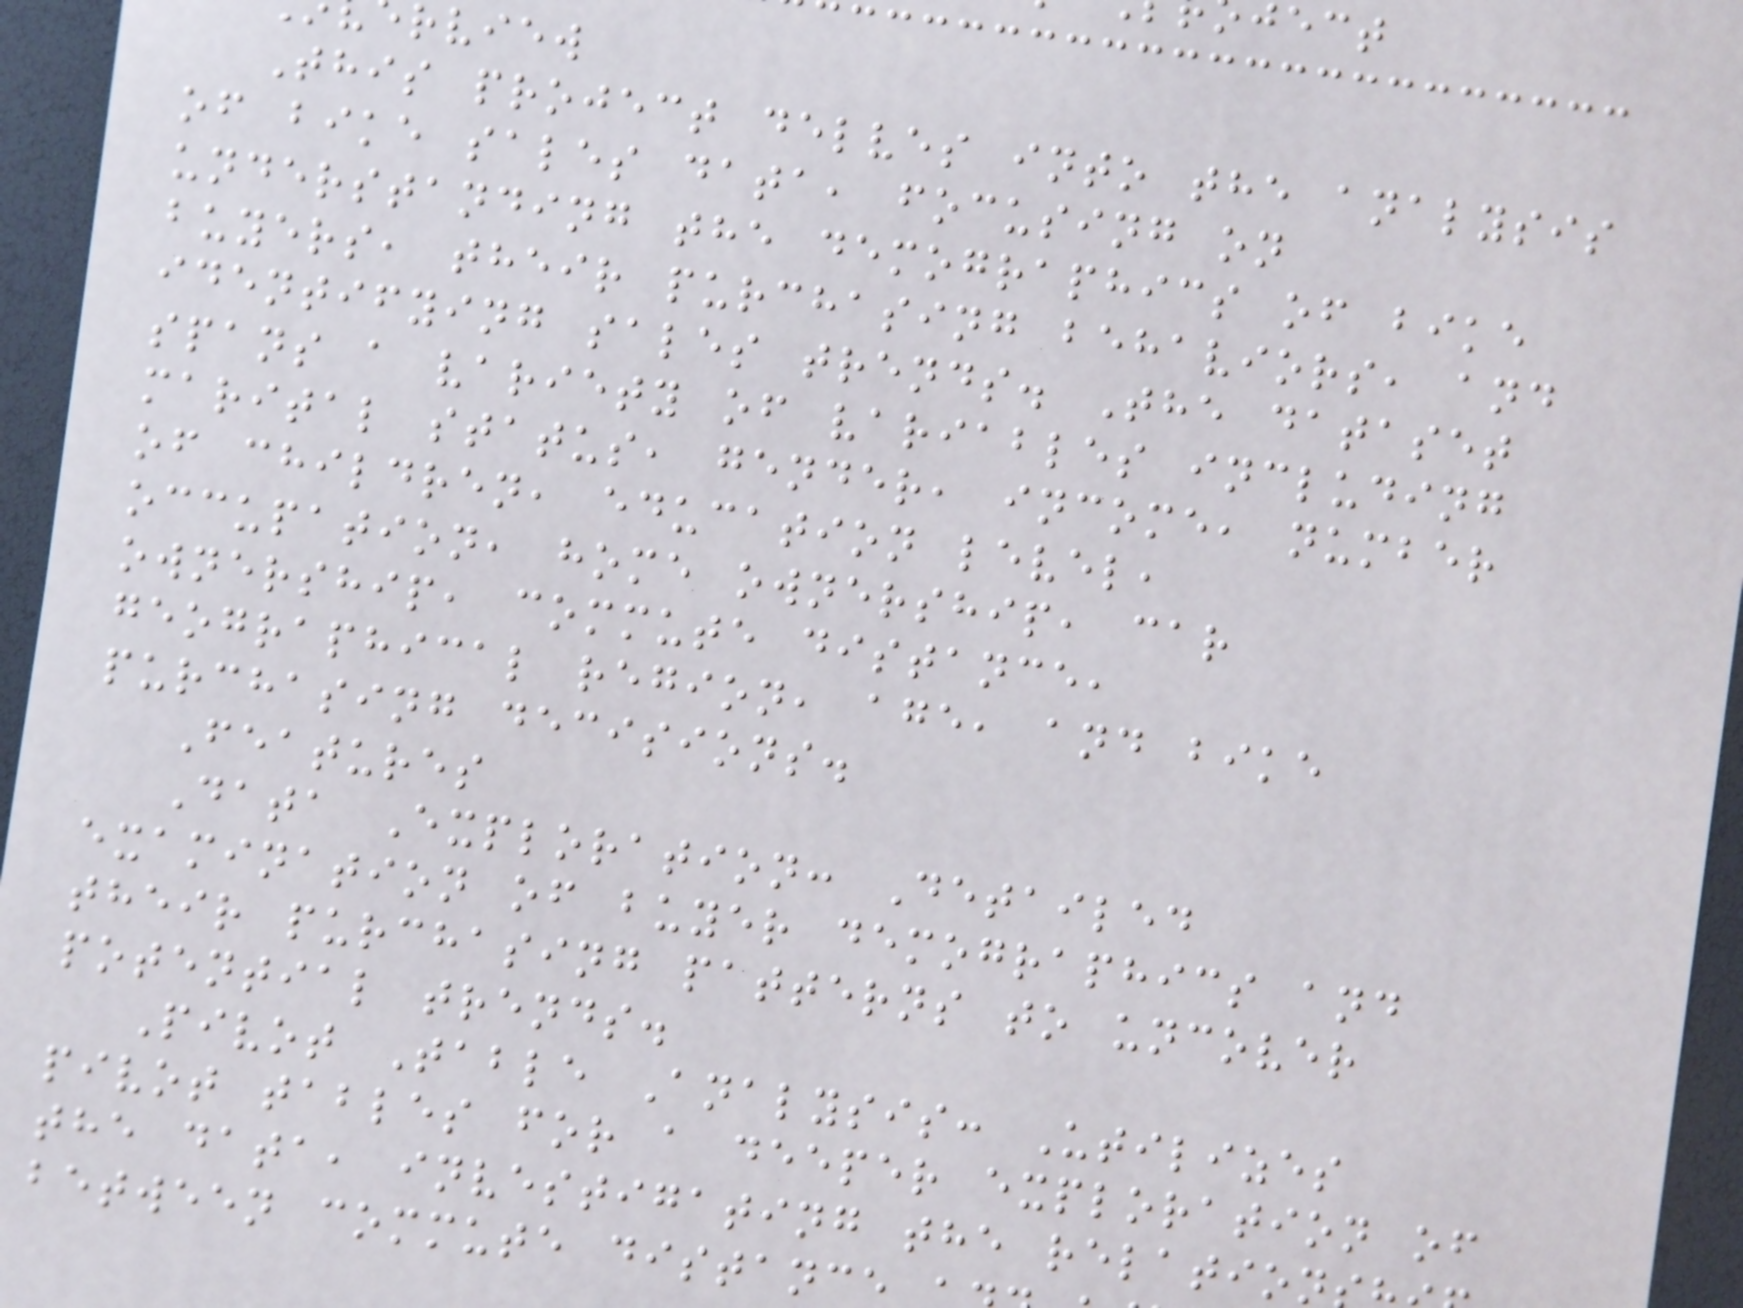rview
This project delves into the analysis
of bike sales data, focusing on
understanding the demographics of bike
buyers, their purchasing behaviors, and
identifying sales trends. The dataset
spans a variety of variables including
marital status, gender, income, number
of children, education level,
occupation, home ownership, car
ownership, commute distance,
geographical region, age, and bike
purchasing decisions.
Features
Data Exploration: Detailed
examination of buyer demographics and
their purchasing patterns to uncover
potential trends.
Pivot Table Analysis: Utilizes
pivot tables for a deeper exploration of
the data, investigating the relation
between commute distance
